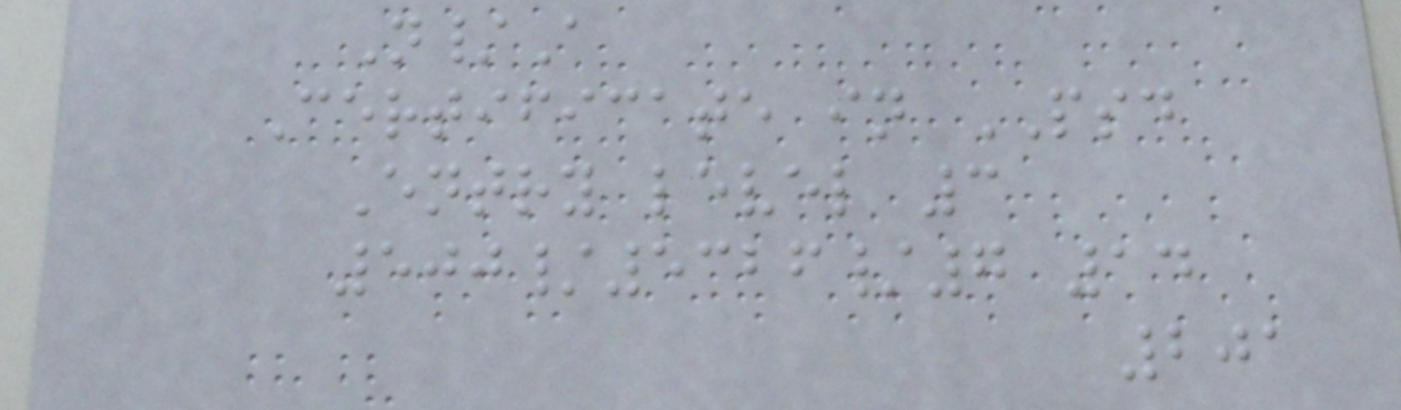N/A
Certificate in PSD
Entry level 3
500/5326/7 14
201
